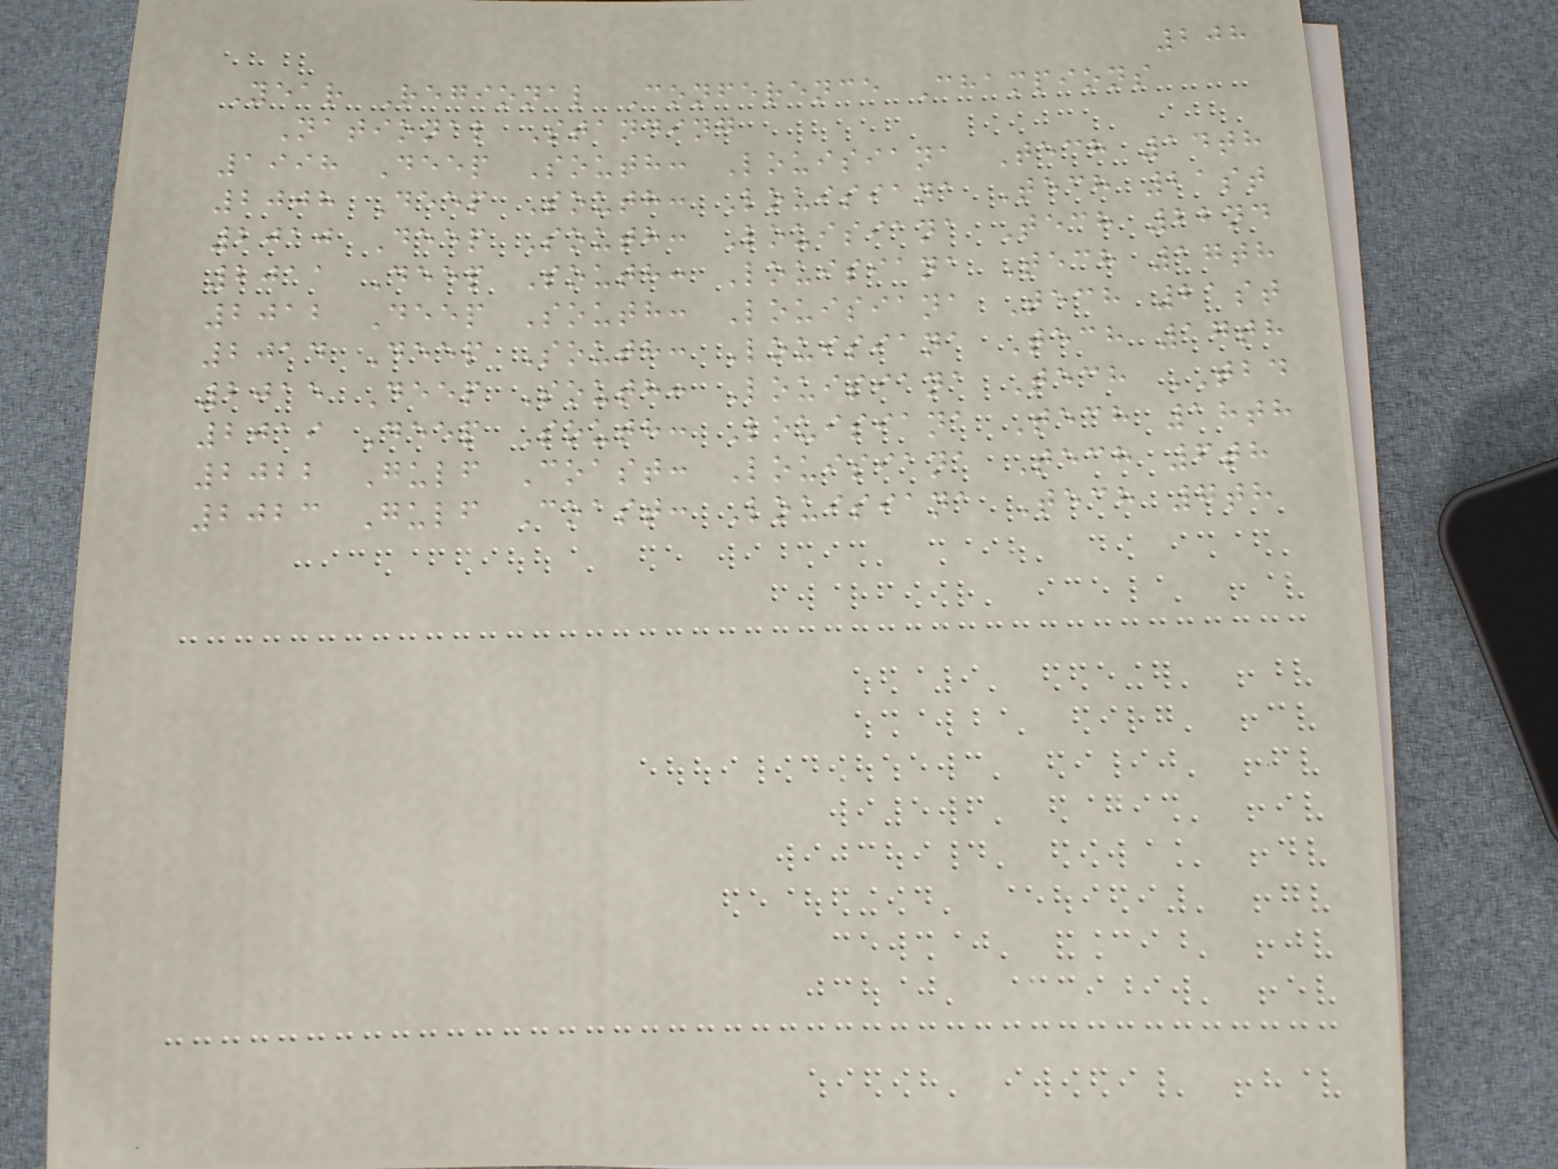208
Year Regional Conference Champions
National Standing
1998 Deep South: Louisiana Tech 14th
2008 Deep South: Louisiana Tech 21st
2010 Deep South: Louisiana Tech 22nd
2011 Deep South: Louisiana Tech 17th
2012 Deep South: Louisiana Tech 21st
2014 Deep South: Louisiana Tech 17th
2015 Deep South: Louisiana Tech TBD
2019 Deep South: Louisiana Tech 18th
2022 Gulf Coast: Louisiana Tech 6th
2023 Gulf Coast: Louisiana Tech 7th
